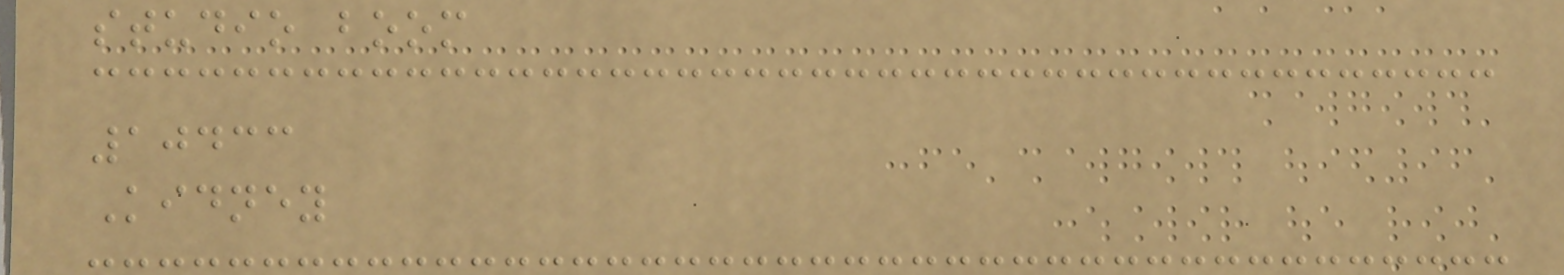studio boom
10433
Kidney
